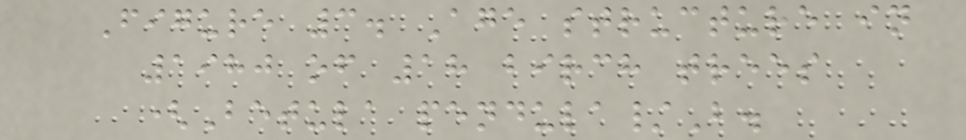Figure 3. Age structure in
1980 of 18 birch trees
(Betula pendula/B.
